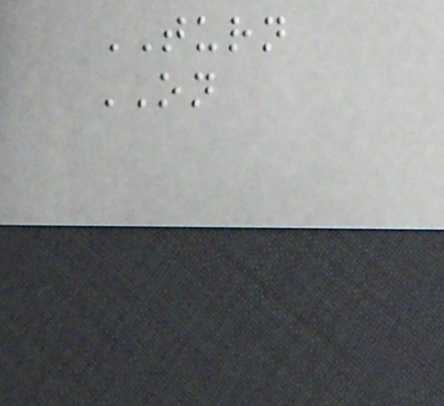TURN
ON
